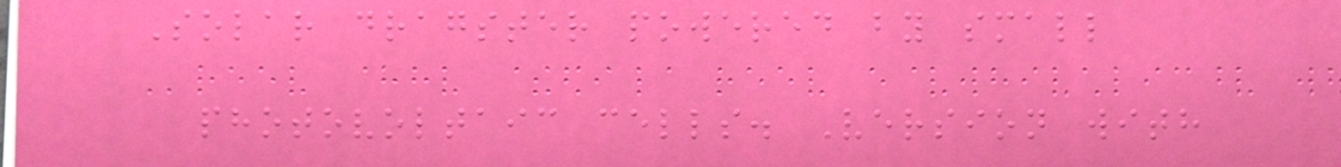Solar dragster powered by small
photovoltaic cells. Version with
